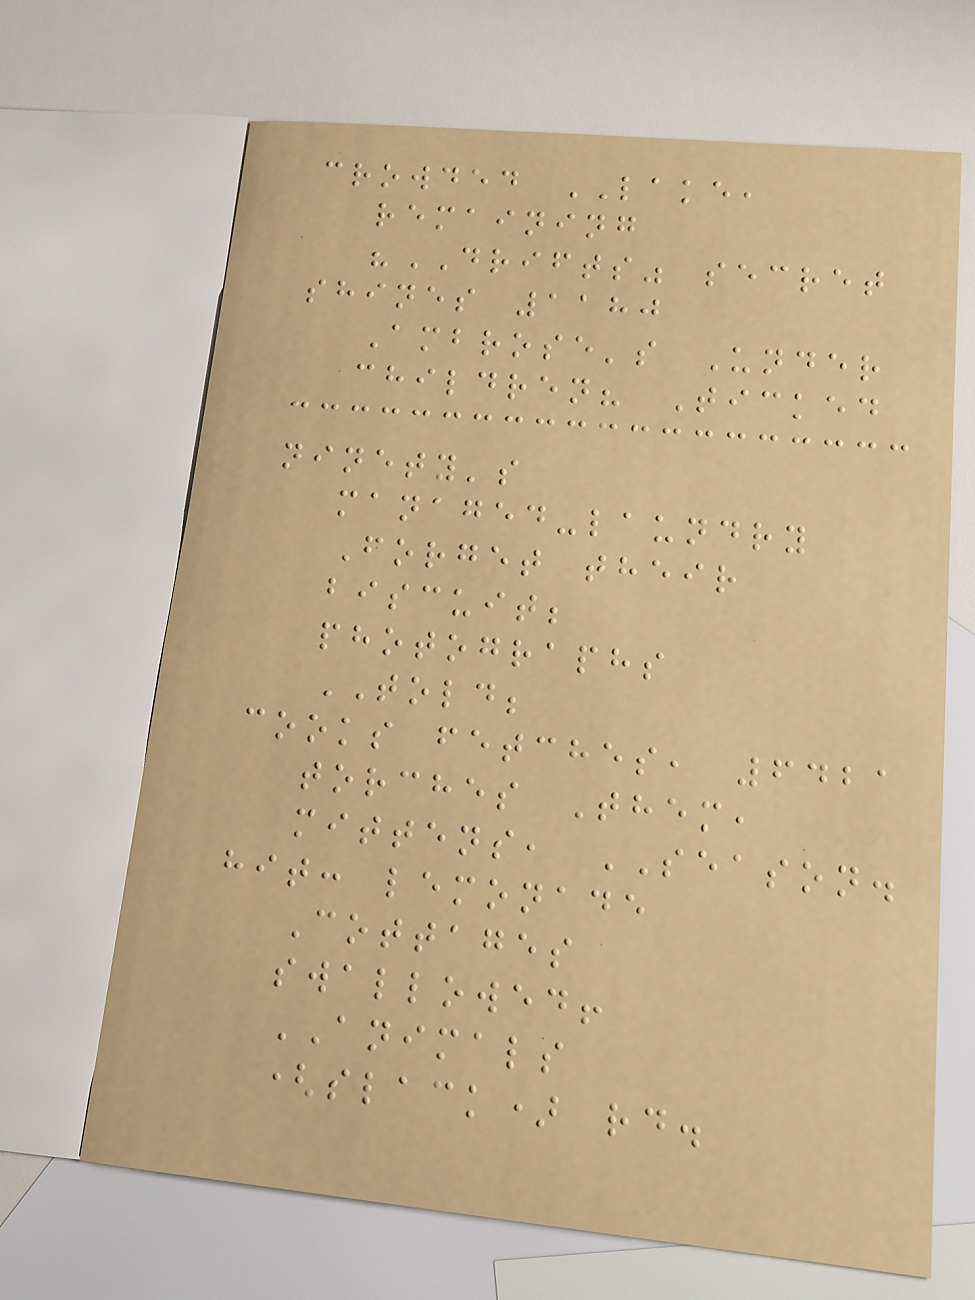crowded LAKE,
remaining
"DRIFTS" secret
shines 1180
Ambrose's Under
children? Ticked
ninety's
managed-laundry
Forget their
biscuit;
photographs
TOLD;
cooks fetches, 6421
torches Them,
mittens, SEASON.
hit: lemonade
Cottages
swallowed!
ANIMALS
(slack) rd.
